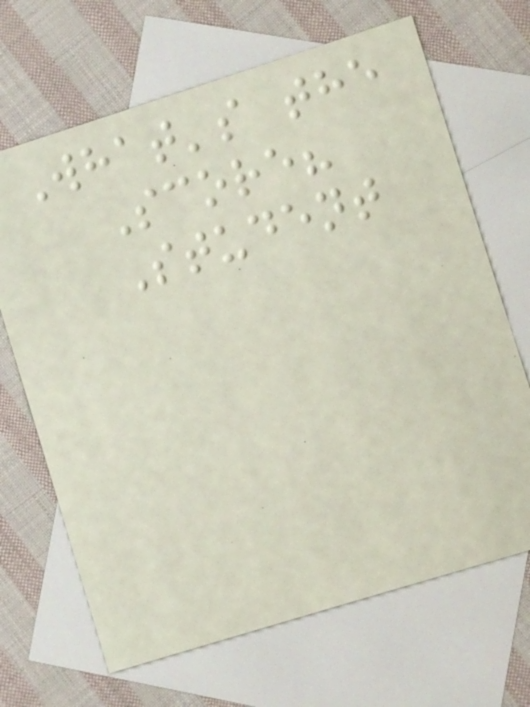What's the
Score?
Student
